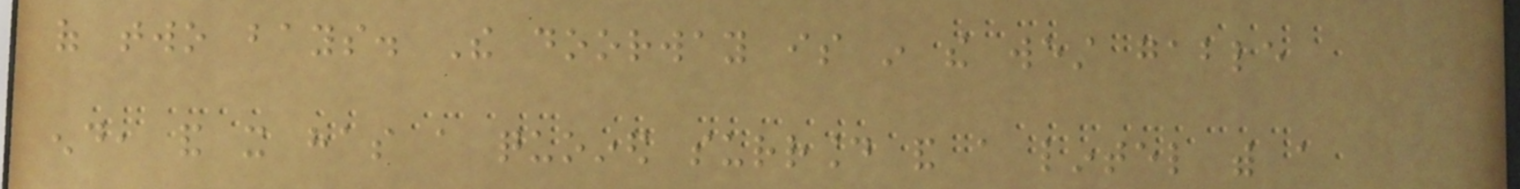of two bays. The doorway is in the west gable
end, and it has a quoined surround and a lintel with a
